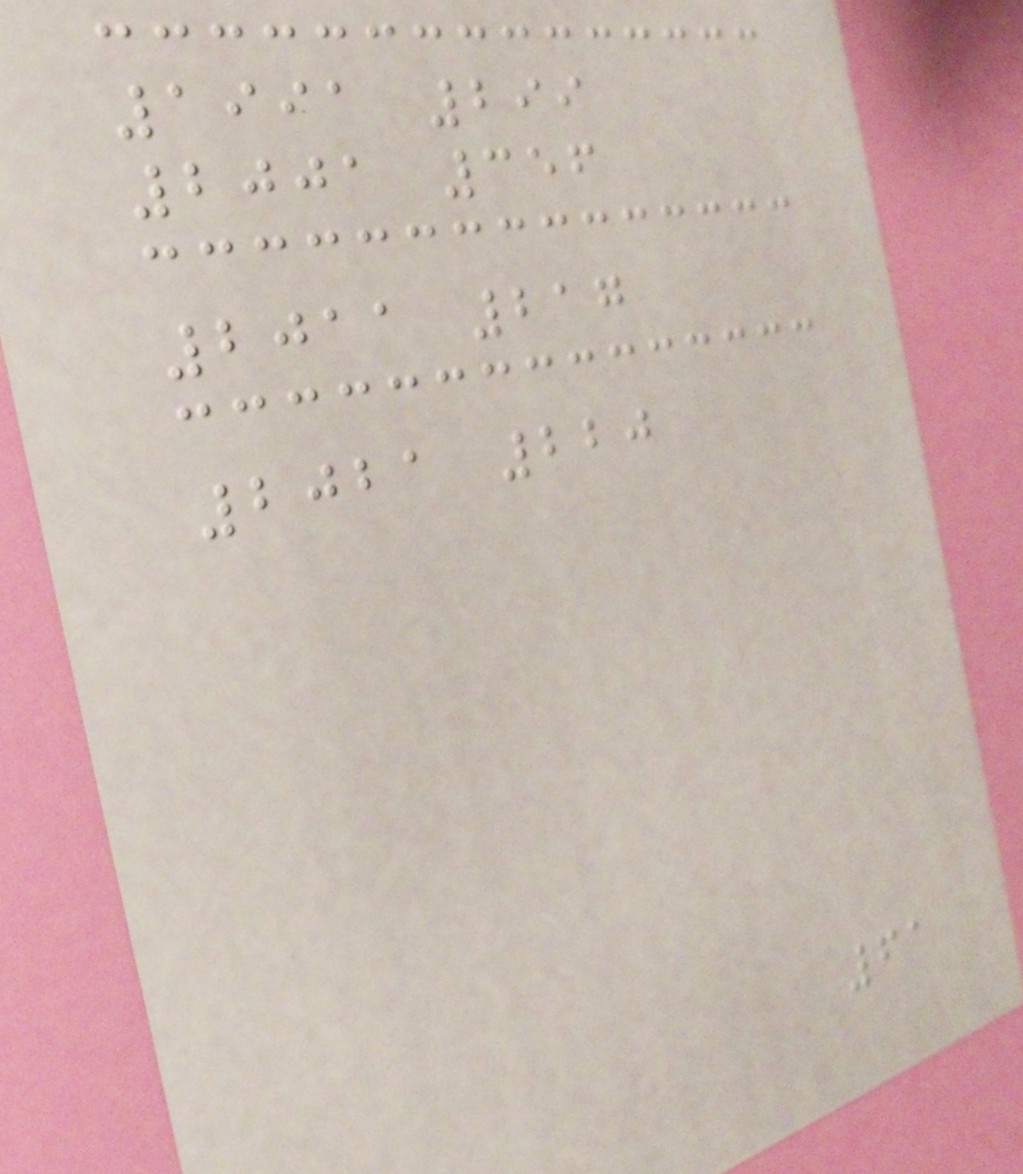1991 299
2001 356
2011 217
2021 220
61
